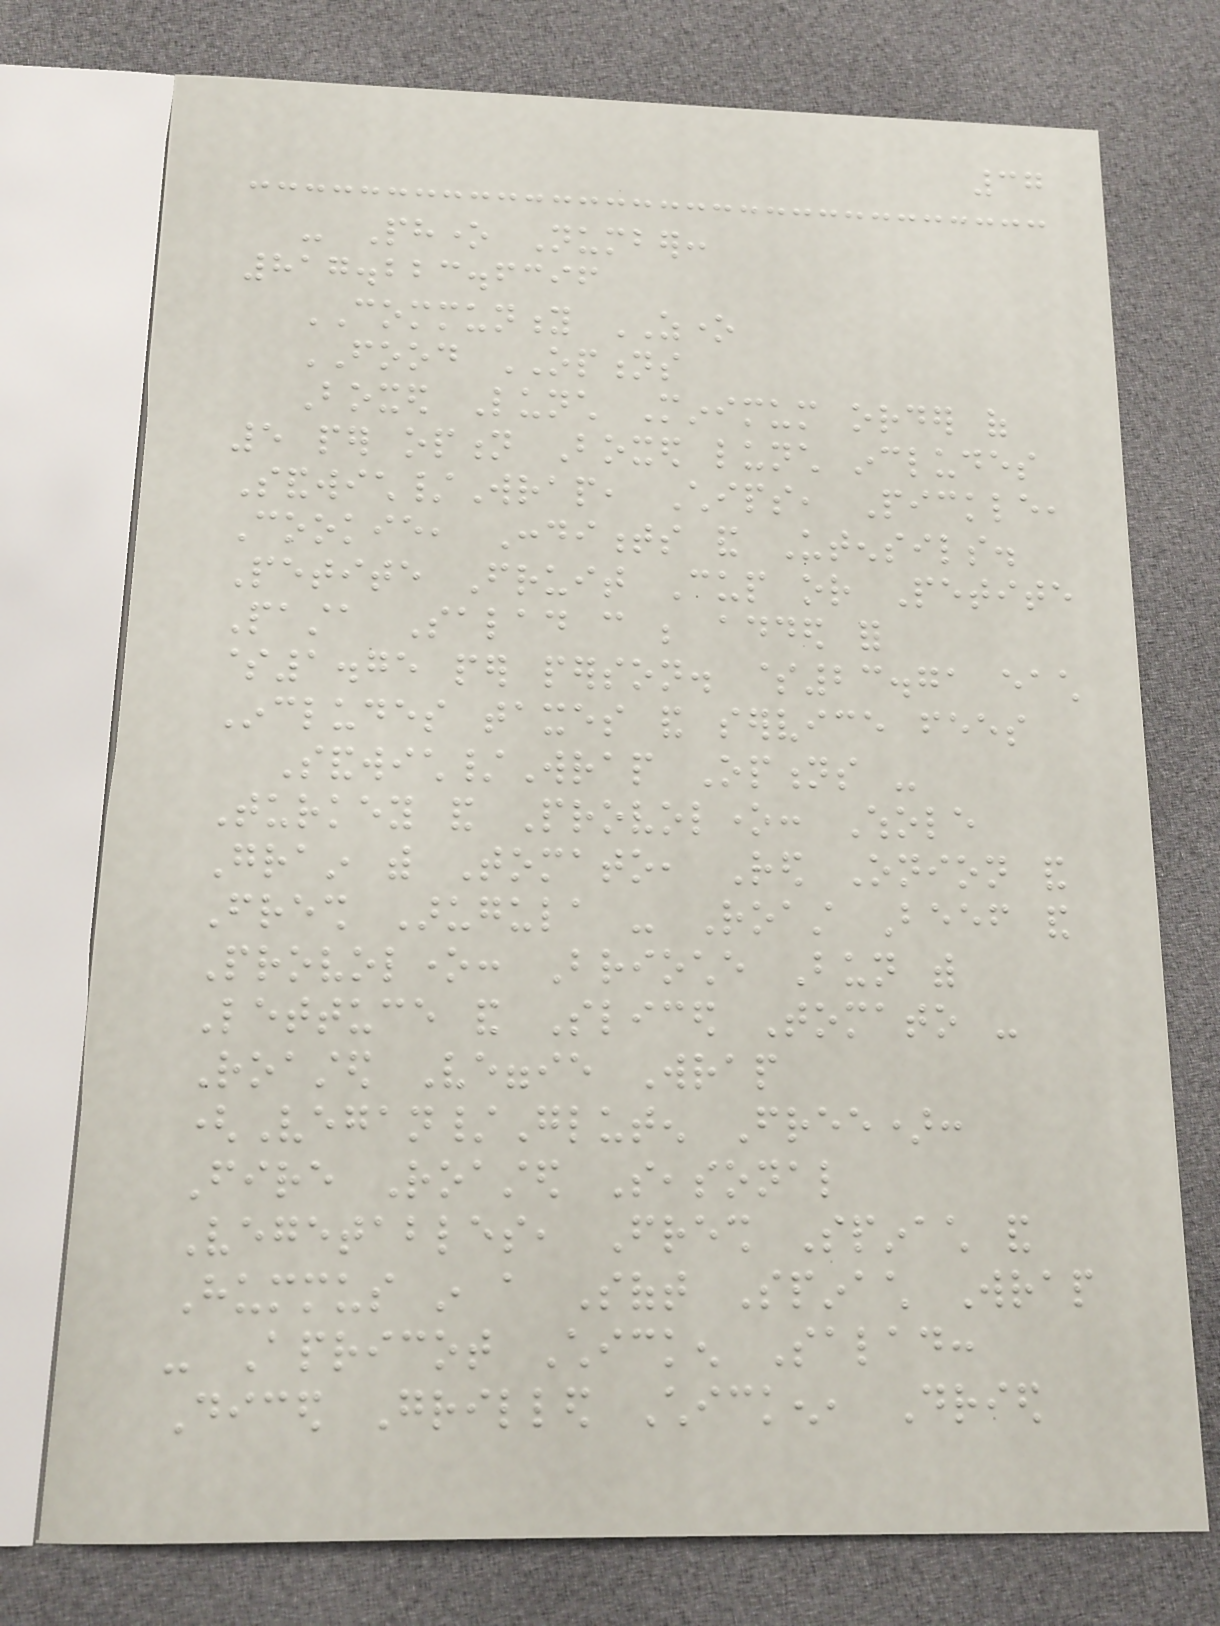37
- Phone Number:
817.223.6396
COMMUNITY ZONE
FOOD OPTIONS
Boxed Lunch Minimum order of
5 per option Boxed lunch includes
Sandwich/Wrap, Chips, Pickle,
Cookie, Condiments and Utensils.
Petite Fruit Cup or Petite
Pasta Salad can be added for
$1.75 per person. $23.71 each
Includes taxes and service fees
Sandwich/Wrap Options -
Turkey and Provolone: Whole
Grain with Tomato, Red Onion and
Fresh Arugula - Roast Beef and
Provolone: Brioche Bun with
Lettuce and Sliced Tomato -
Roasted Veggie Wrap
(Vegan/Gluten Free):
Fire Roasted Seasonal
Vegetables, Fresh Spinach and
Hummus in a Soft Spinach Wrap
- Apricot Chicken Salad:
Diced Grilled Chicken, Dried
